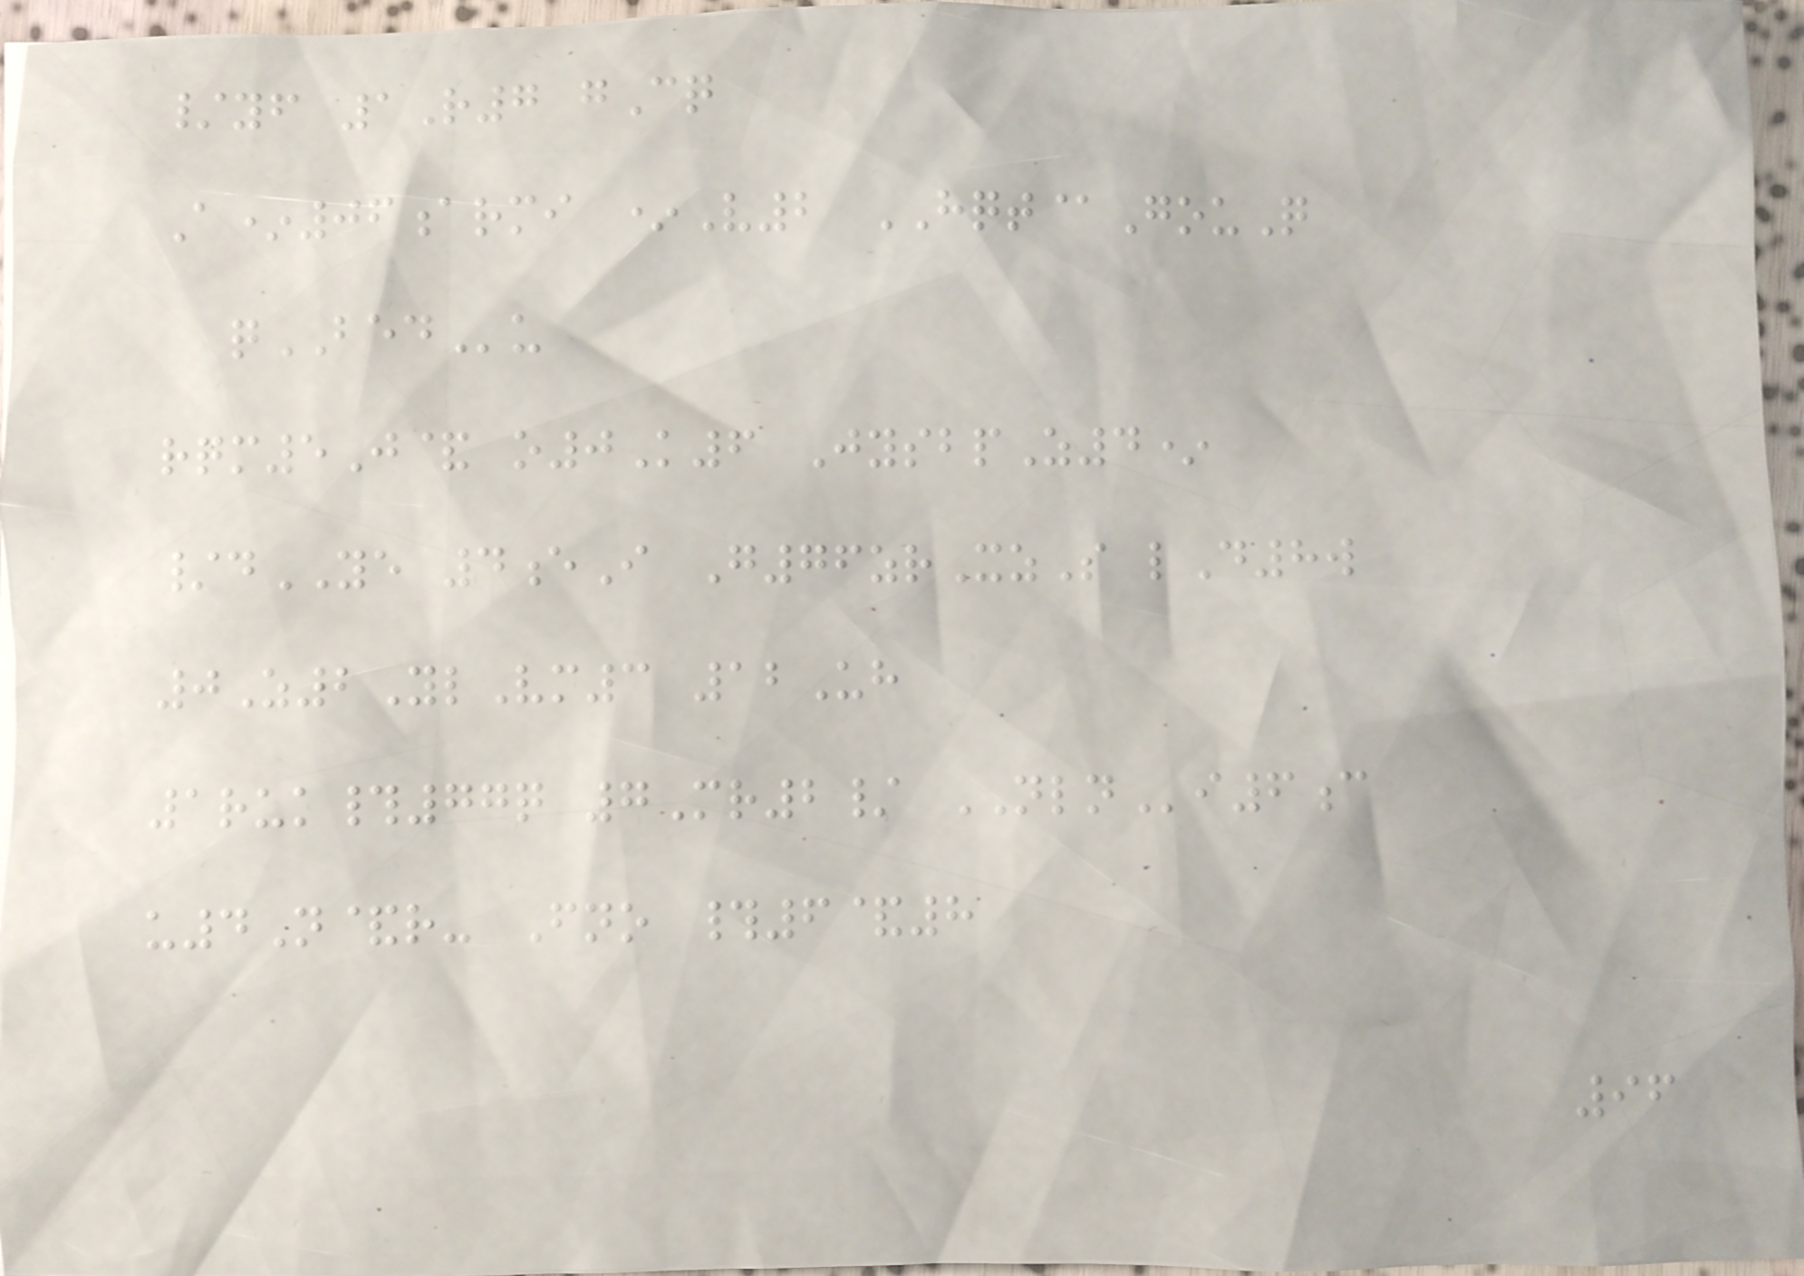/yf 1R7 gCq
A*06armi *V2 HQT@GouQ
qBEDu
rqm5J& o0K6 JysbpZ4*
/dYE 4eI G76zrXzS lD8w
0Z2YlVm3 12Uh
1ruk#77q 7Mr2/ NLNi6c
u4N&r- Fno #6&8
96
